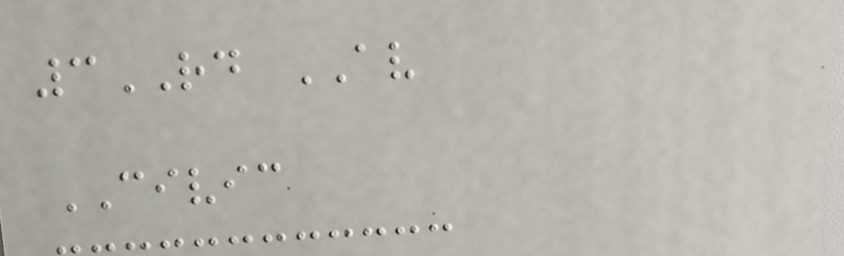3RD AV
CIVIC
